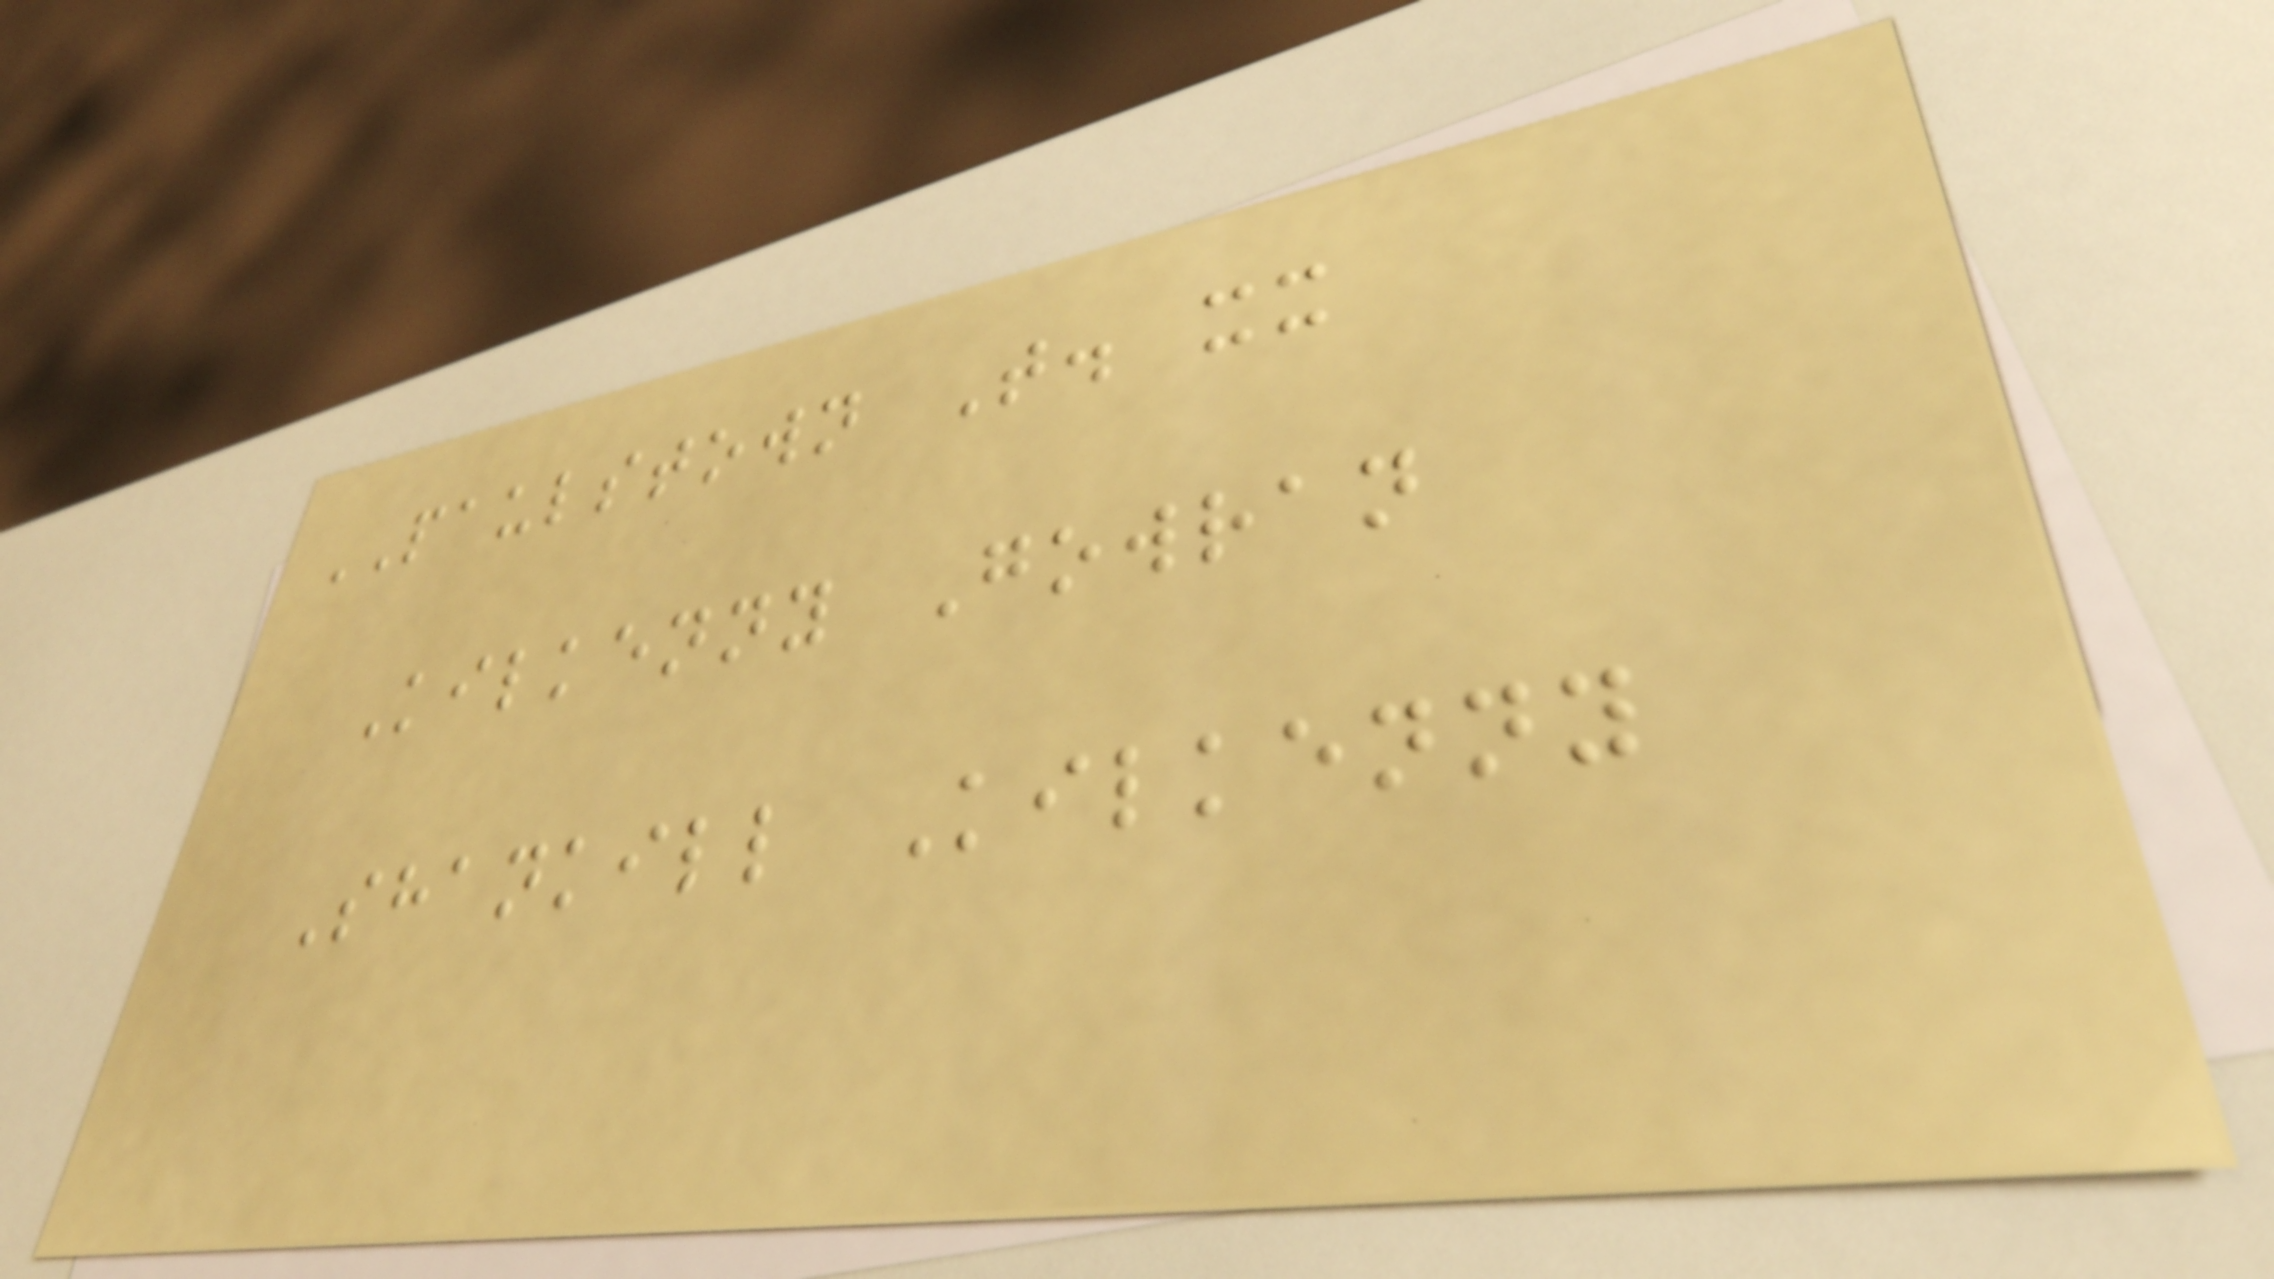PAULSTOWN T. xx
Kilkenny Gowran
Shankill Kilkenny
